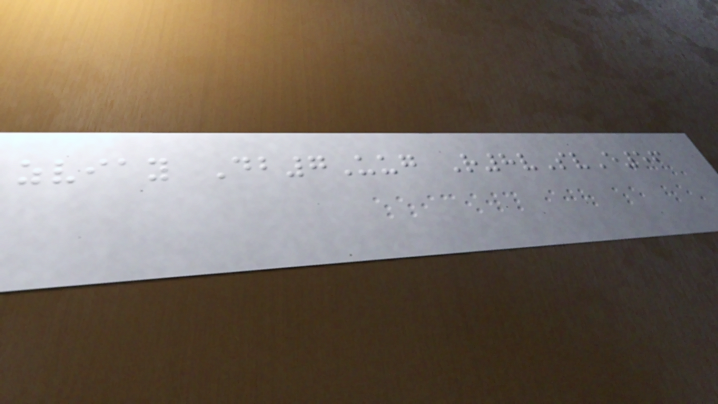zviay Db7Uug R8vSvE56
